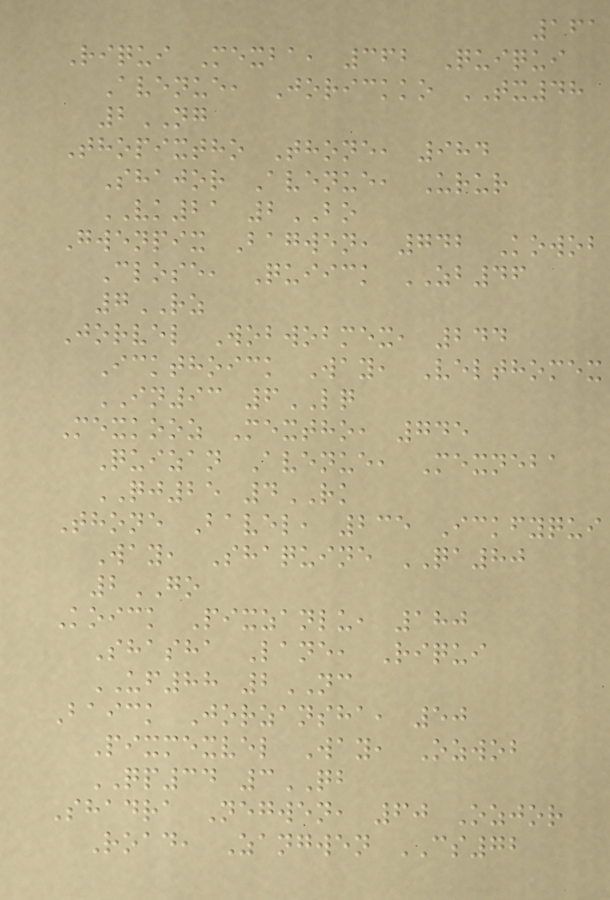161
Riqui Mexba, 362 Quiqui
Avenue, Jorickko TX48
2NG
Thopixtho Thone, 984
Shajor Avenue, Urur
VK21 2BO
Gwenpix Bagwen, 742 Kowob
Close, Quiick ZB46
7RZ
Jorvel Wobwobmex, 244
Ickthoick Way, Velthomex
IN93 6LQ
Mexkooz Mextho, 745
Quizan Avenue, Mexneba
QJ25 4RK
Thone Bavel, 235 Ickfyqui
Way, Shaquine QA80
2GO
Koick Pixzanlu, 180
Shasha Lane, Riqui
UF88 2NC
Baick Jorzansha, 50
Pixmexvel Way, Ozwob
QP34 3QB
Shadra Negwen, 60 Ozjor
Road, Zangwen CS72
